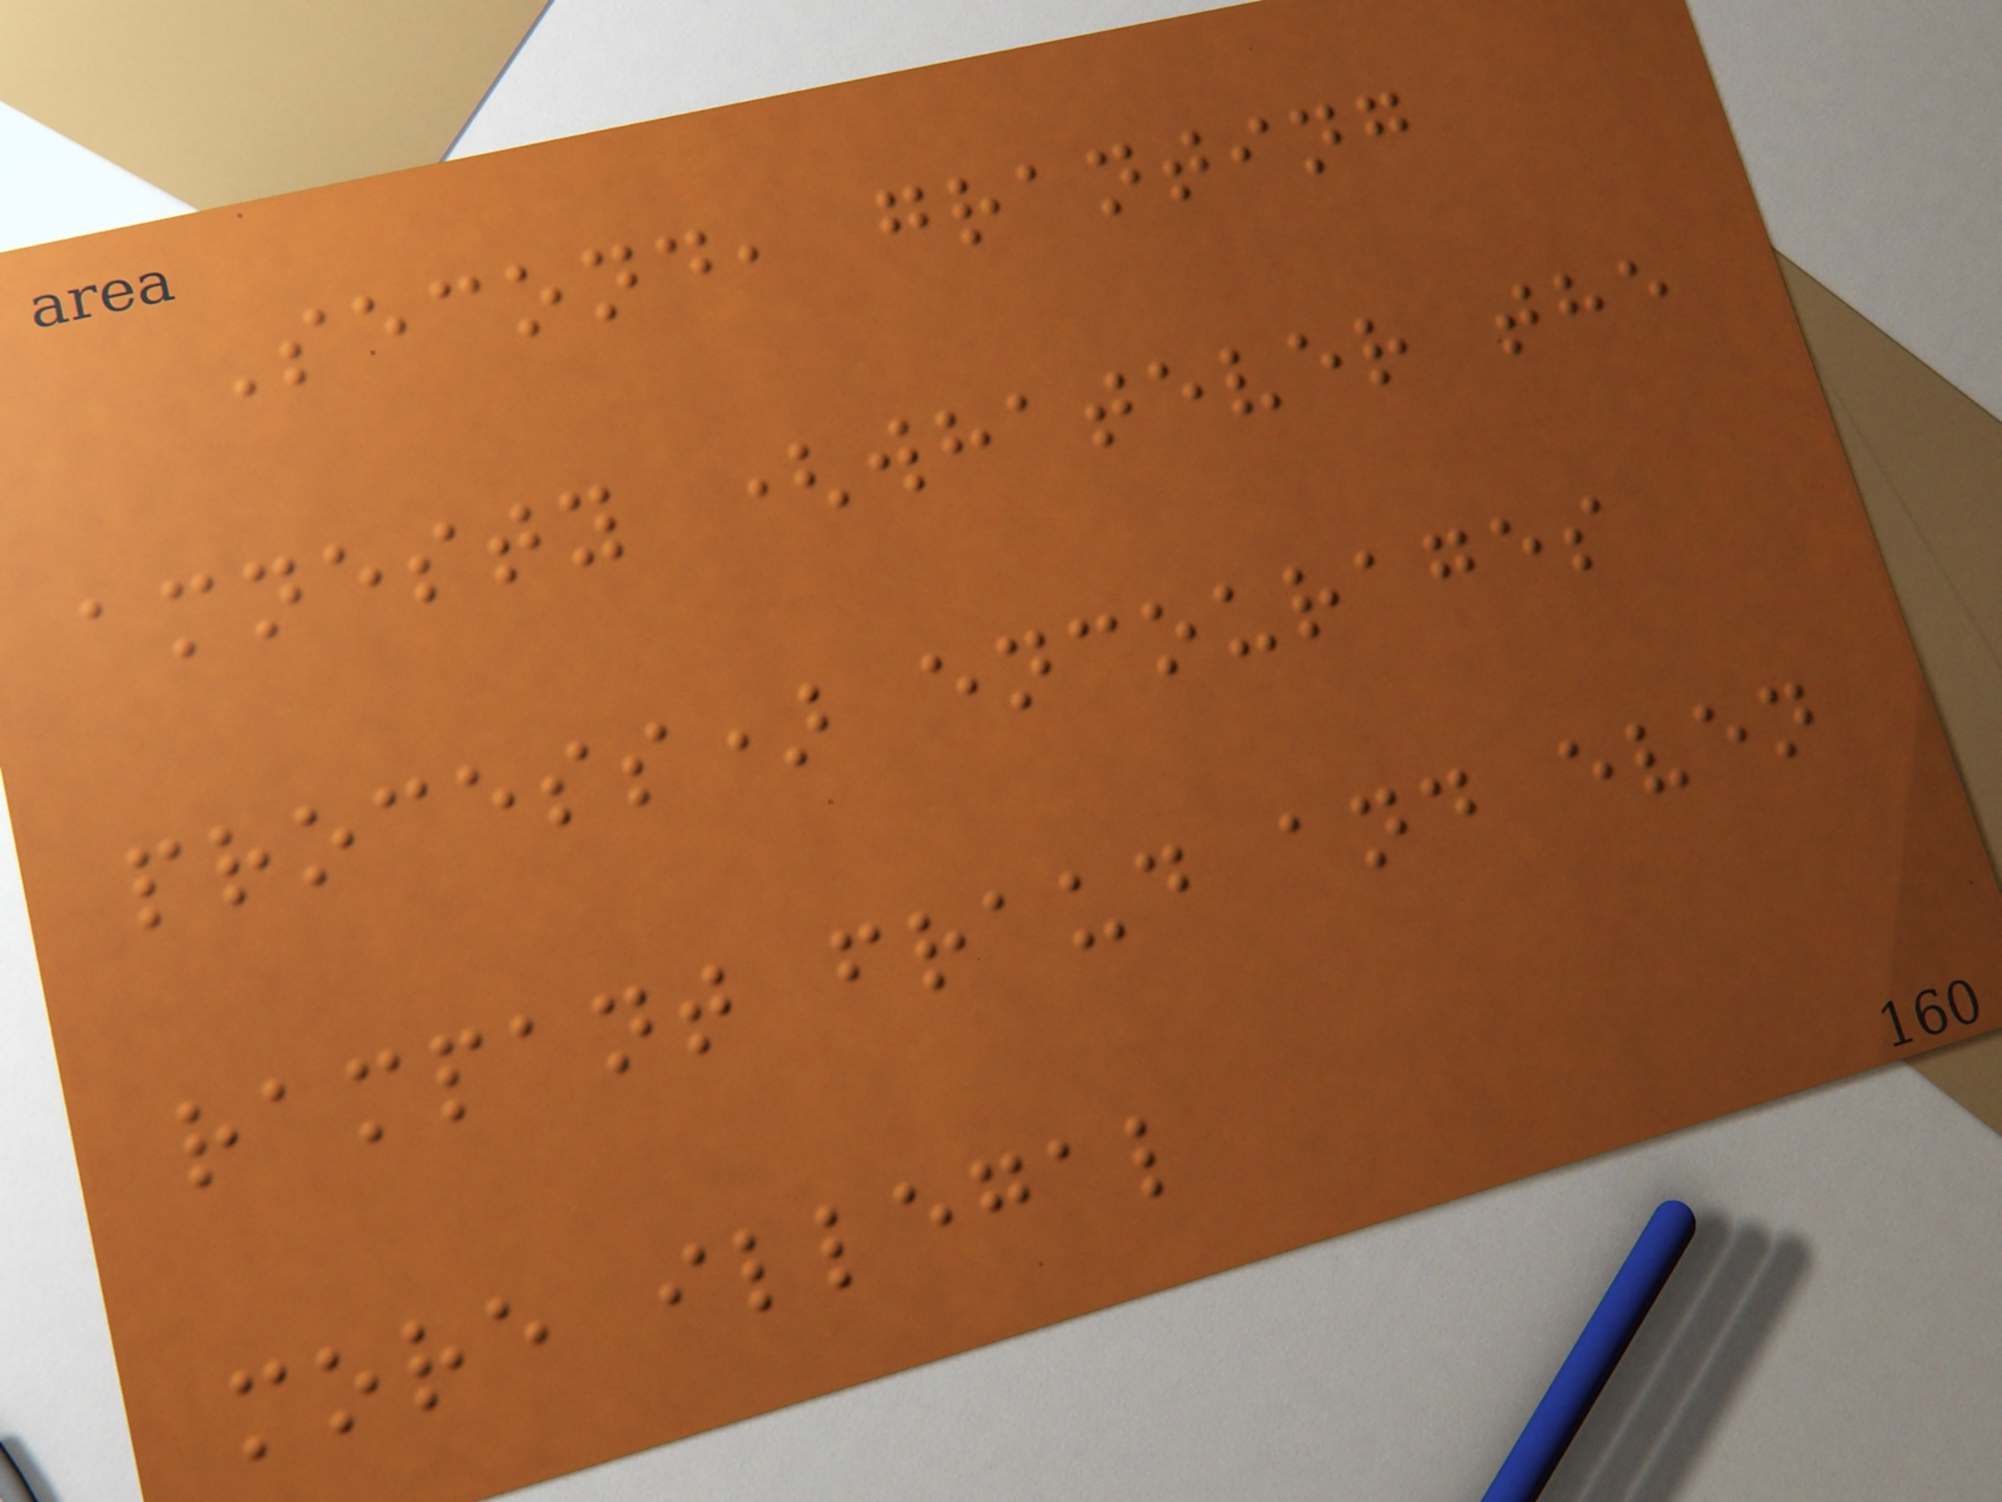Second, granting
amnesty (whatever the
process) encourages
rampant fraud and even
more illegal
